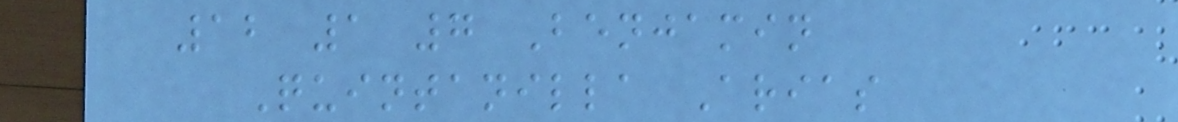12 1 7 Benjamin
Quintanilla Arias
